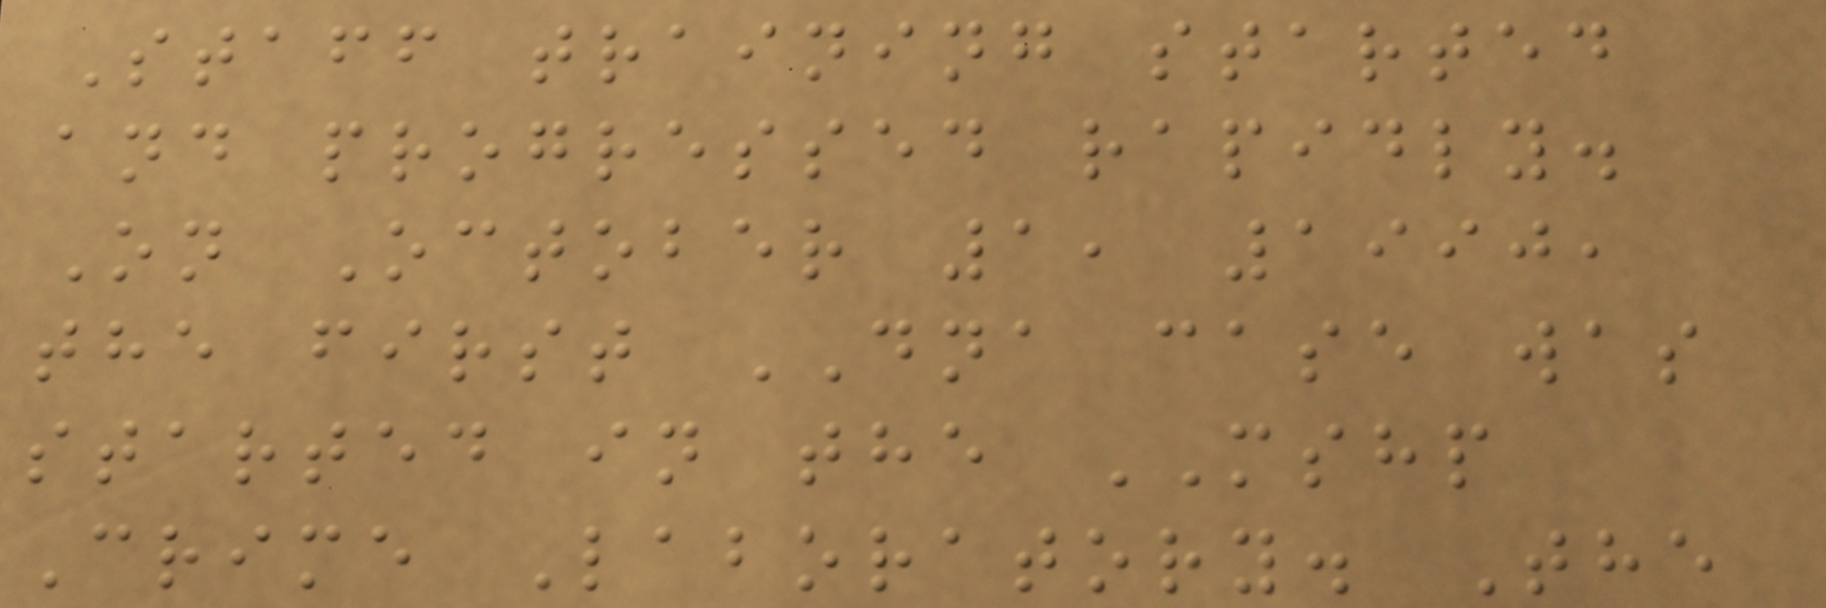Staff training started
and progressed rapidly.
On October 1, 1990,
the first DNA case was
started in the MSHP
Crime Laboratory. The
